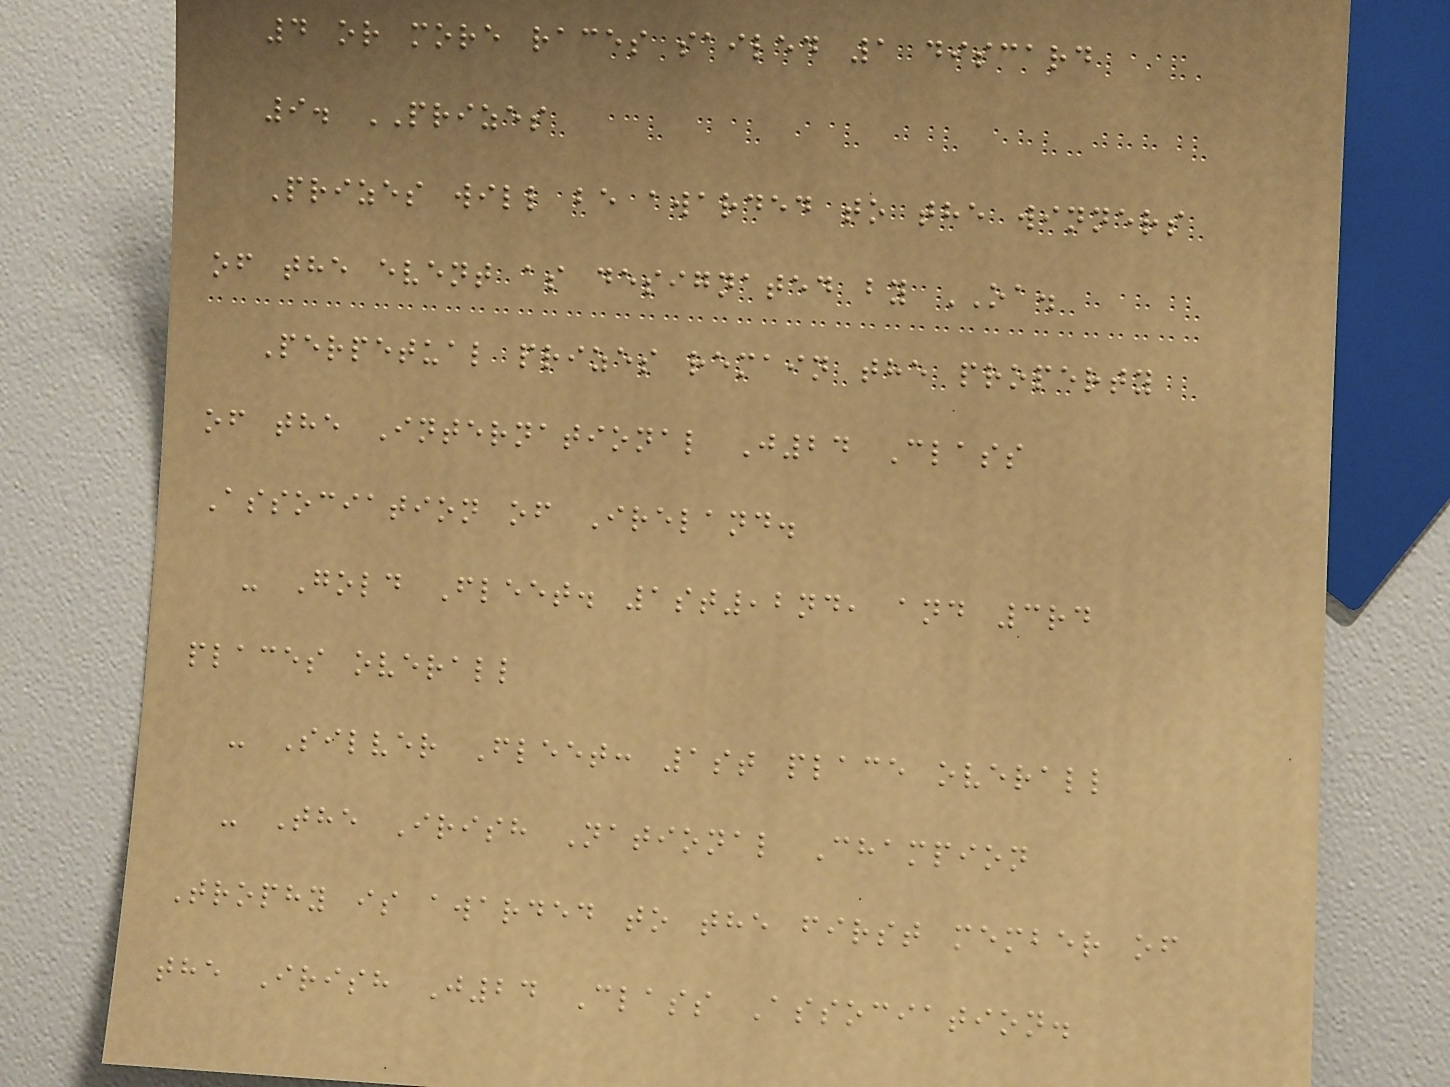4 or more races sailed 1 discard
9. PRIZES
Prizes will be awarded to the winners
of the event as designated by OA.
Perpetual prizes remain the property
of the International J24 Class
Association of Ireland.
- Gold Fleet. 1st,2nd, and 3rd
places overall
- Silver Fleet: 1st place overall
- The Irish National Champion
Trophy is awarded to the first member of
the Irish J24 Class Association.
